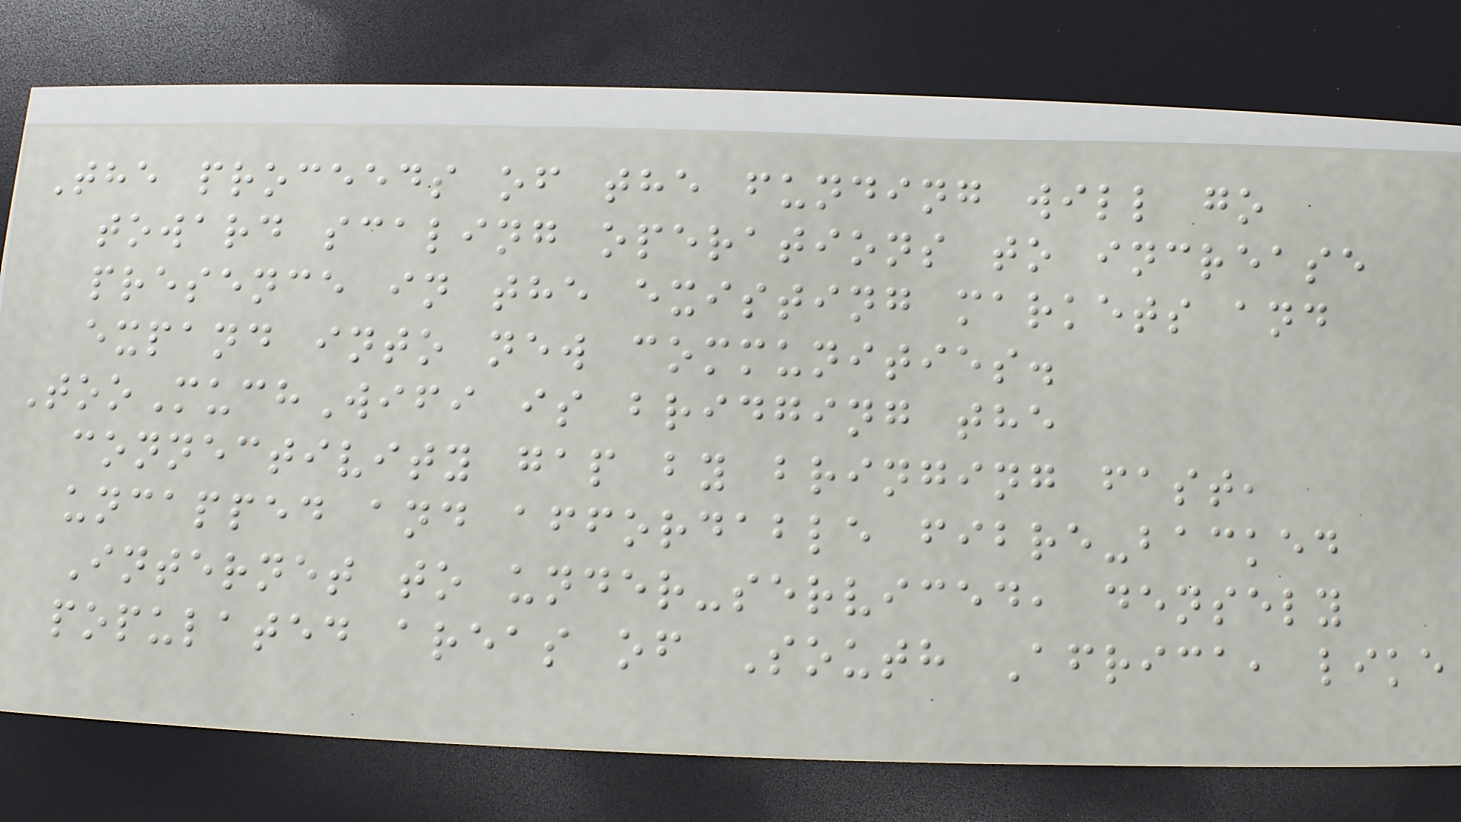The proceeds of the funding will go
toward scaling operations to increase
presence in the existing markets and
expand into new communities.
TooMuchWifi is bridging the
connectivity gap by bringing fast,
uncapped and affordable fibre-backed
Internet to under-serviced, densely
populated areas of South Africa, like
